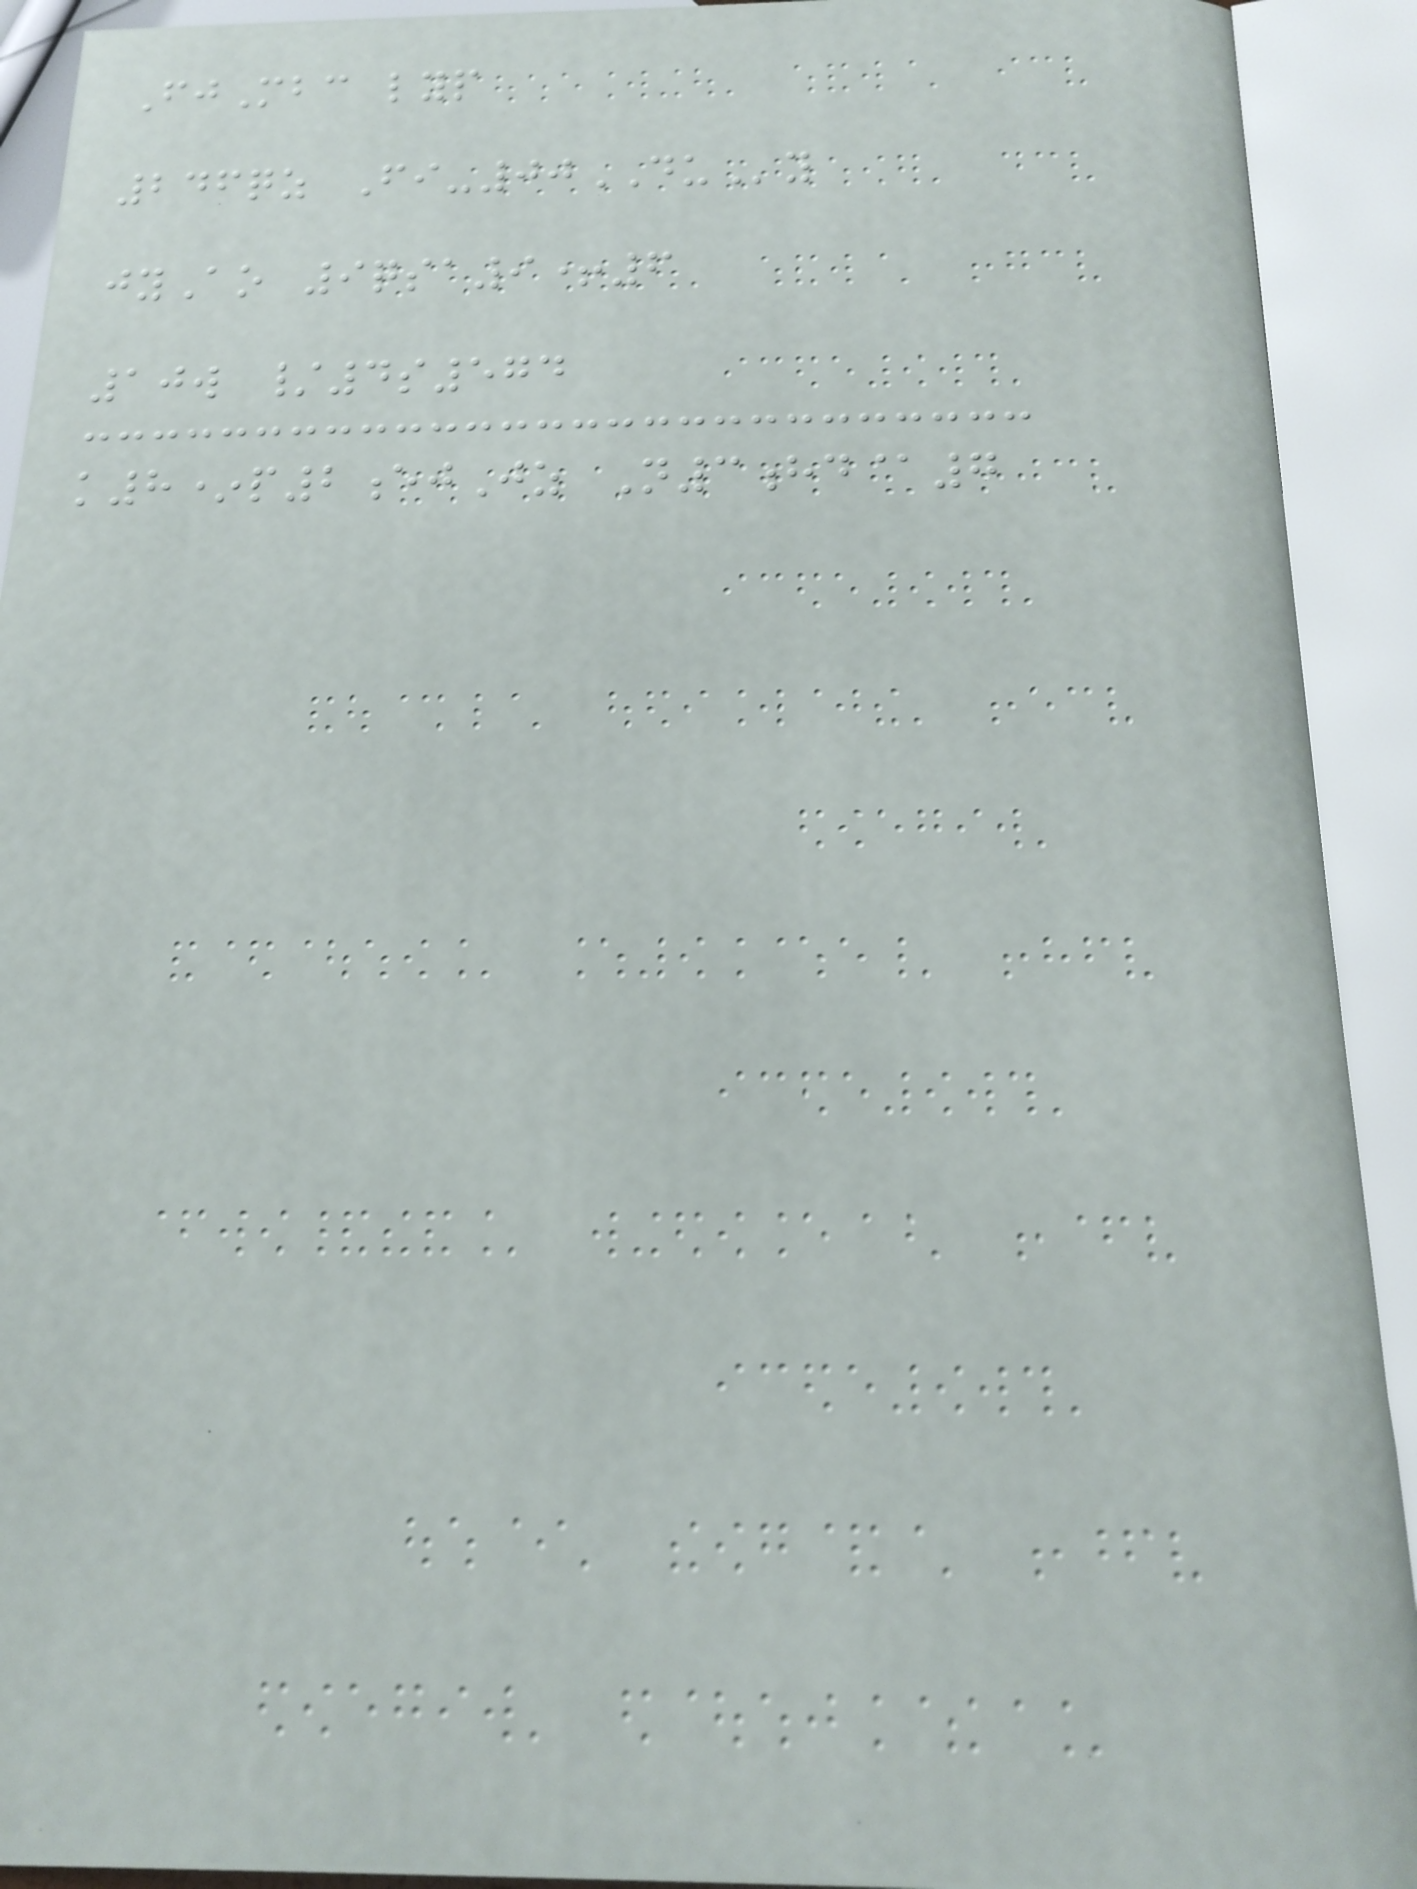FjMbc lyp
246qz Fi-00DUy
jyAo 9qsa9+6
10w /4s574
k8*p2ejJz N3hd@7
